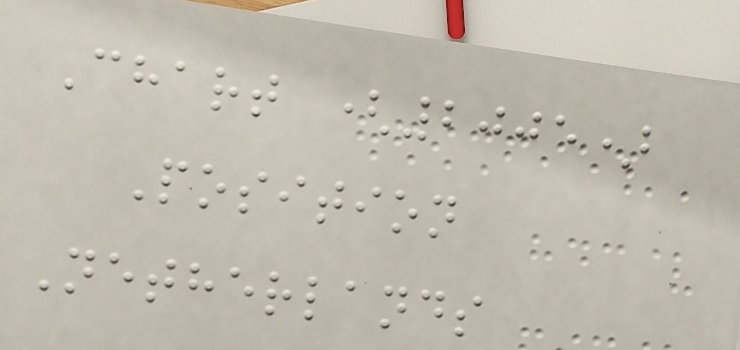Chart (2005)
Position
Netherlands
